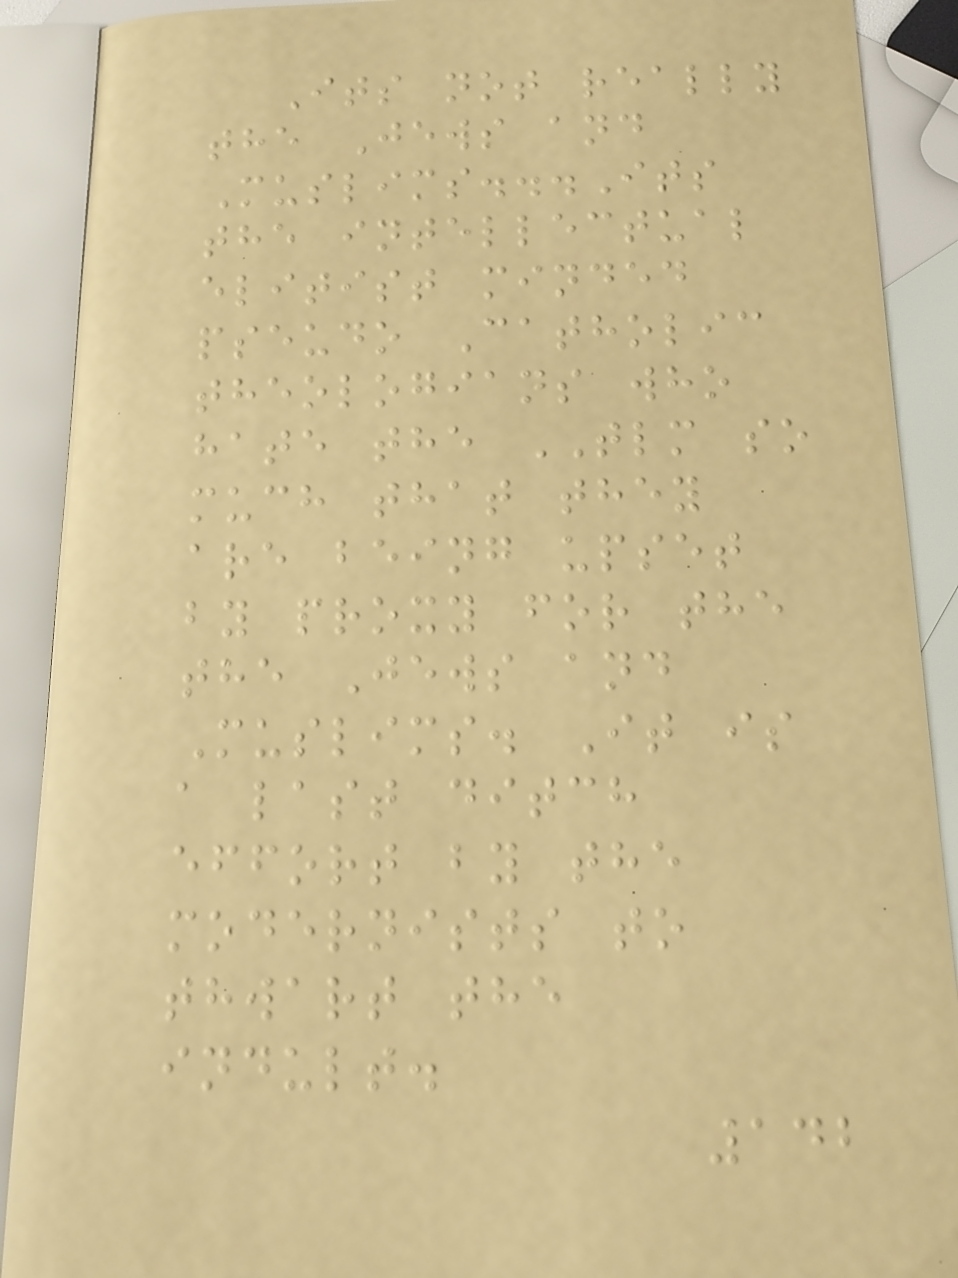Its not really
the Jews and
Muslims...Its
the intellectual
elitist minded
pseudo Catholic
theologians who
hate the TLM so
much that they
are being upset
by proxy for the
the Jews and
Muslims. It is
a last ditch
effort by the
modernists to
thwart the
indult.
142
